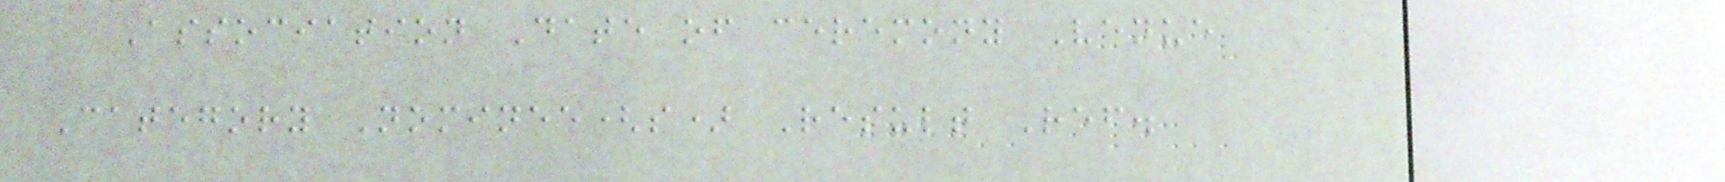Association Date of ceremony Venue
Category Nominee(s) Result Ref.
